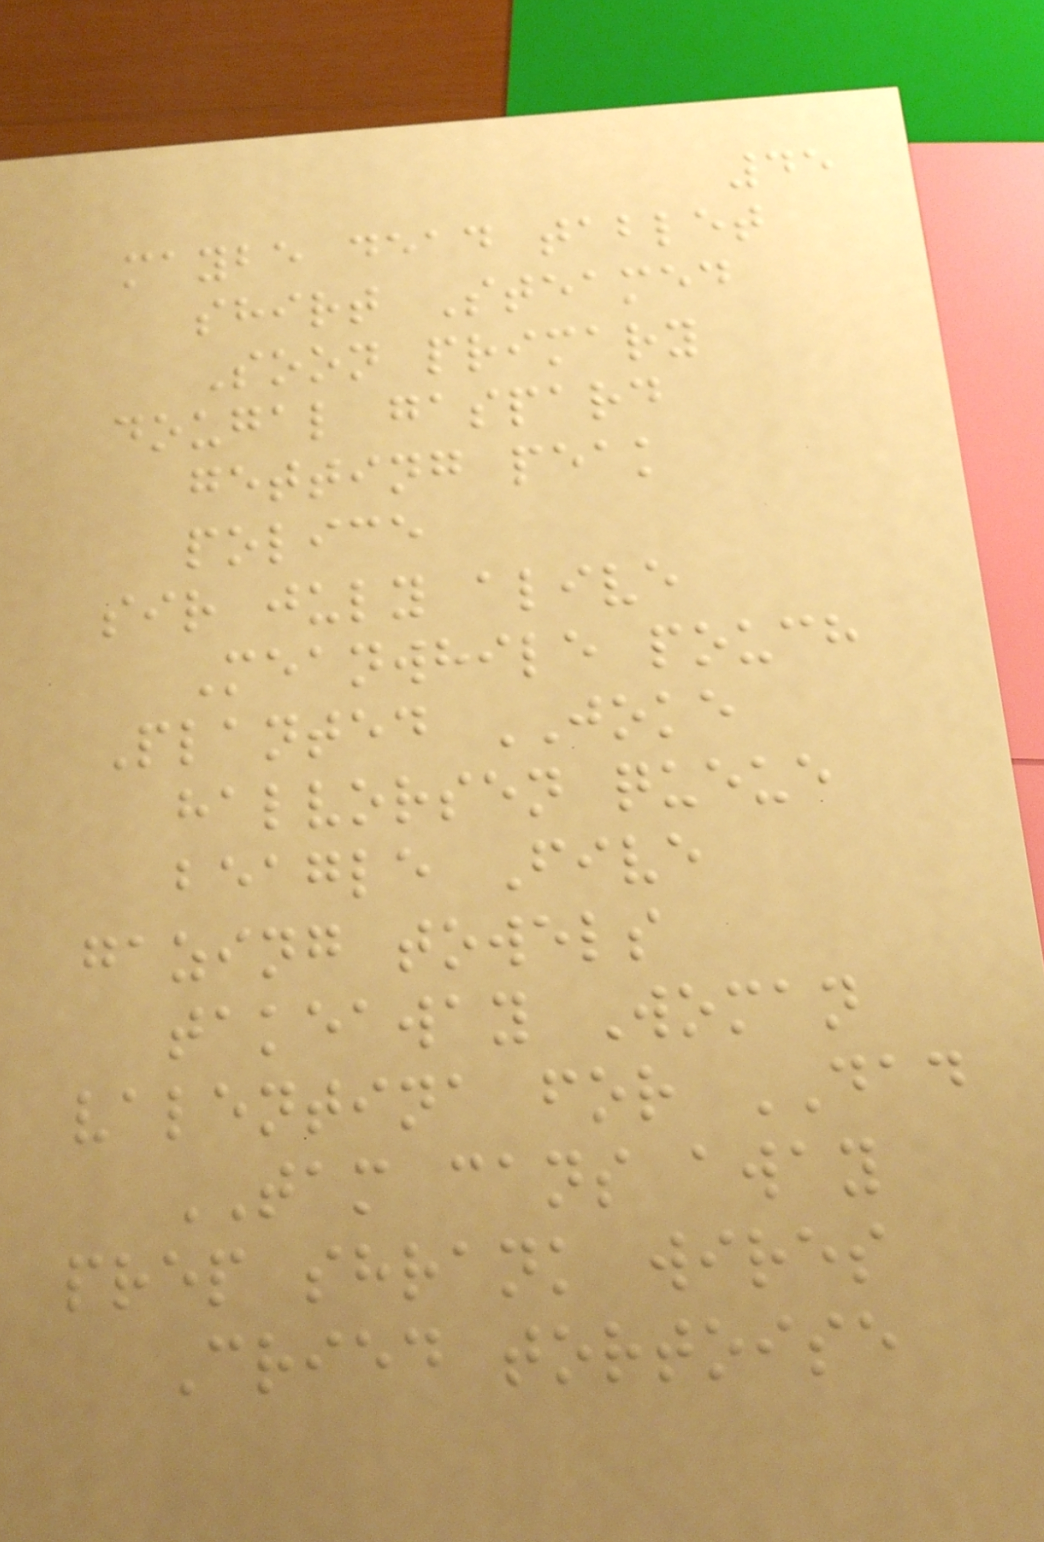45
maybe dead tablet
shirt Steamed
Soon primary
dougal gaspard
getting peak
police
sir july alive
Meanwhile pouch
Planted JOKE
halvorsen queue
beagle Five
gazing towels
takeaway Woman
valentina for DAD
TAM cans away
prep shrank wires
Cried tortoise
